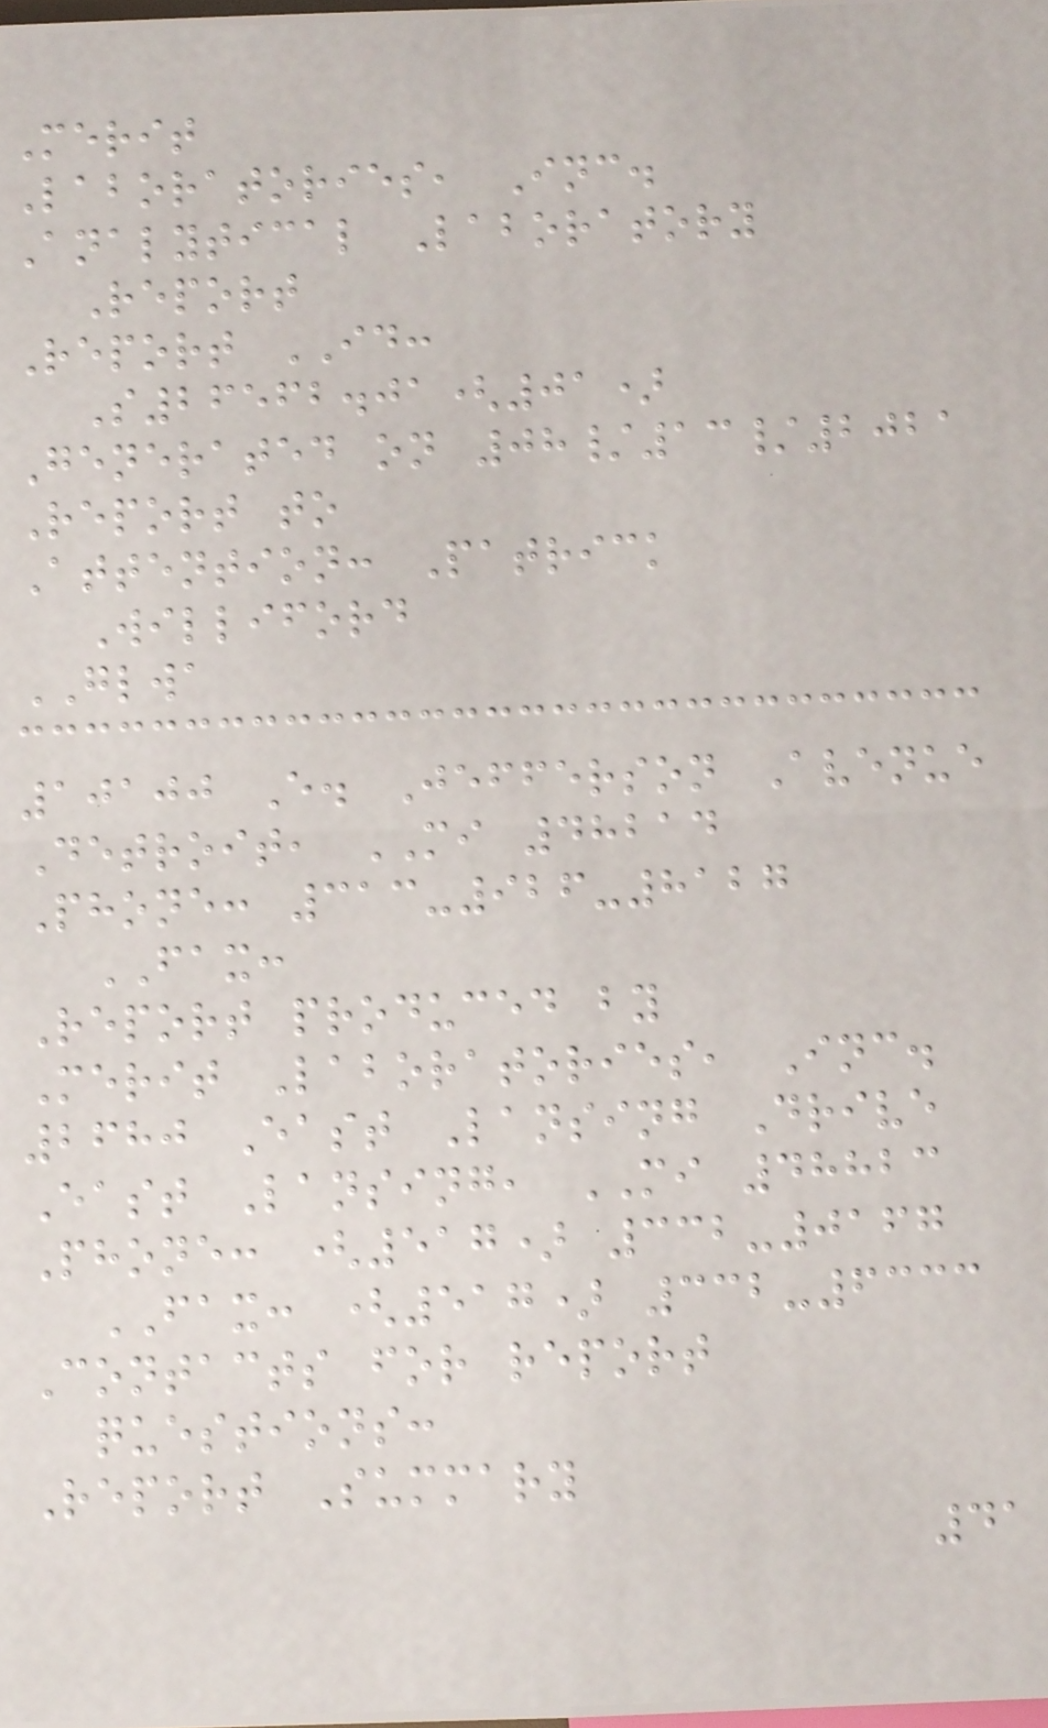Merit
Laboratories, Inc.
Analytical Laboratory
Report
Report ID:
S26562.01(01)
Generated on 08/13/2021
Report to
Attention: Patrick
Williford
GLWA
10100 E. Jefferson Avenue
Detroit, MI 48214
Phone: 313-926-8127
FAX:
Report produced by
Merit Laboratories, Inc.
2680 East Lansing Drive
East Lansing, MI 48823
Phone: (517) 332-0167
FAX: (517) 332-6333
Contacts for report
questions:
Report Summary
41
